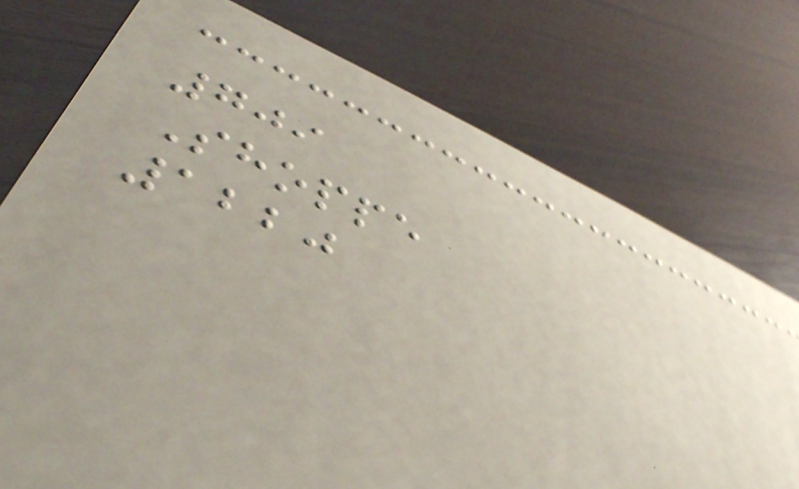709
Shoppe
1220
